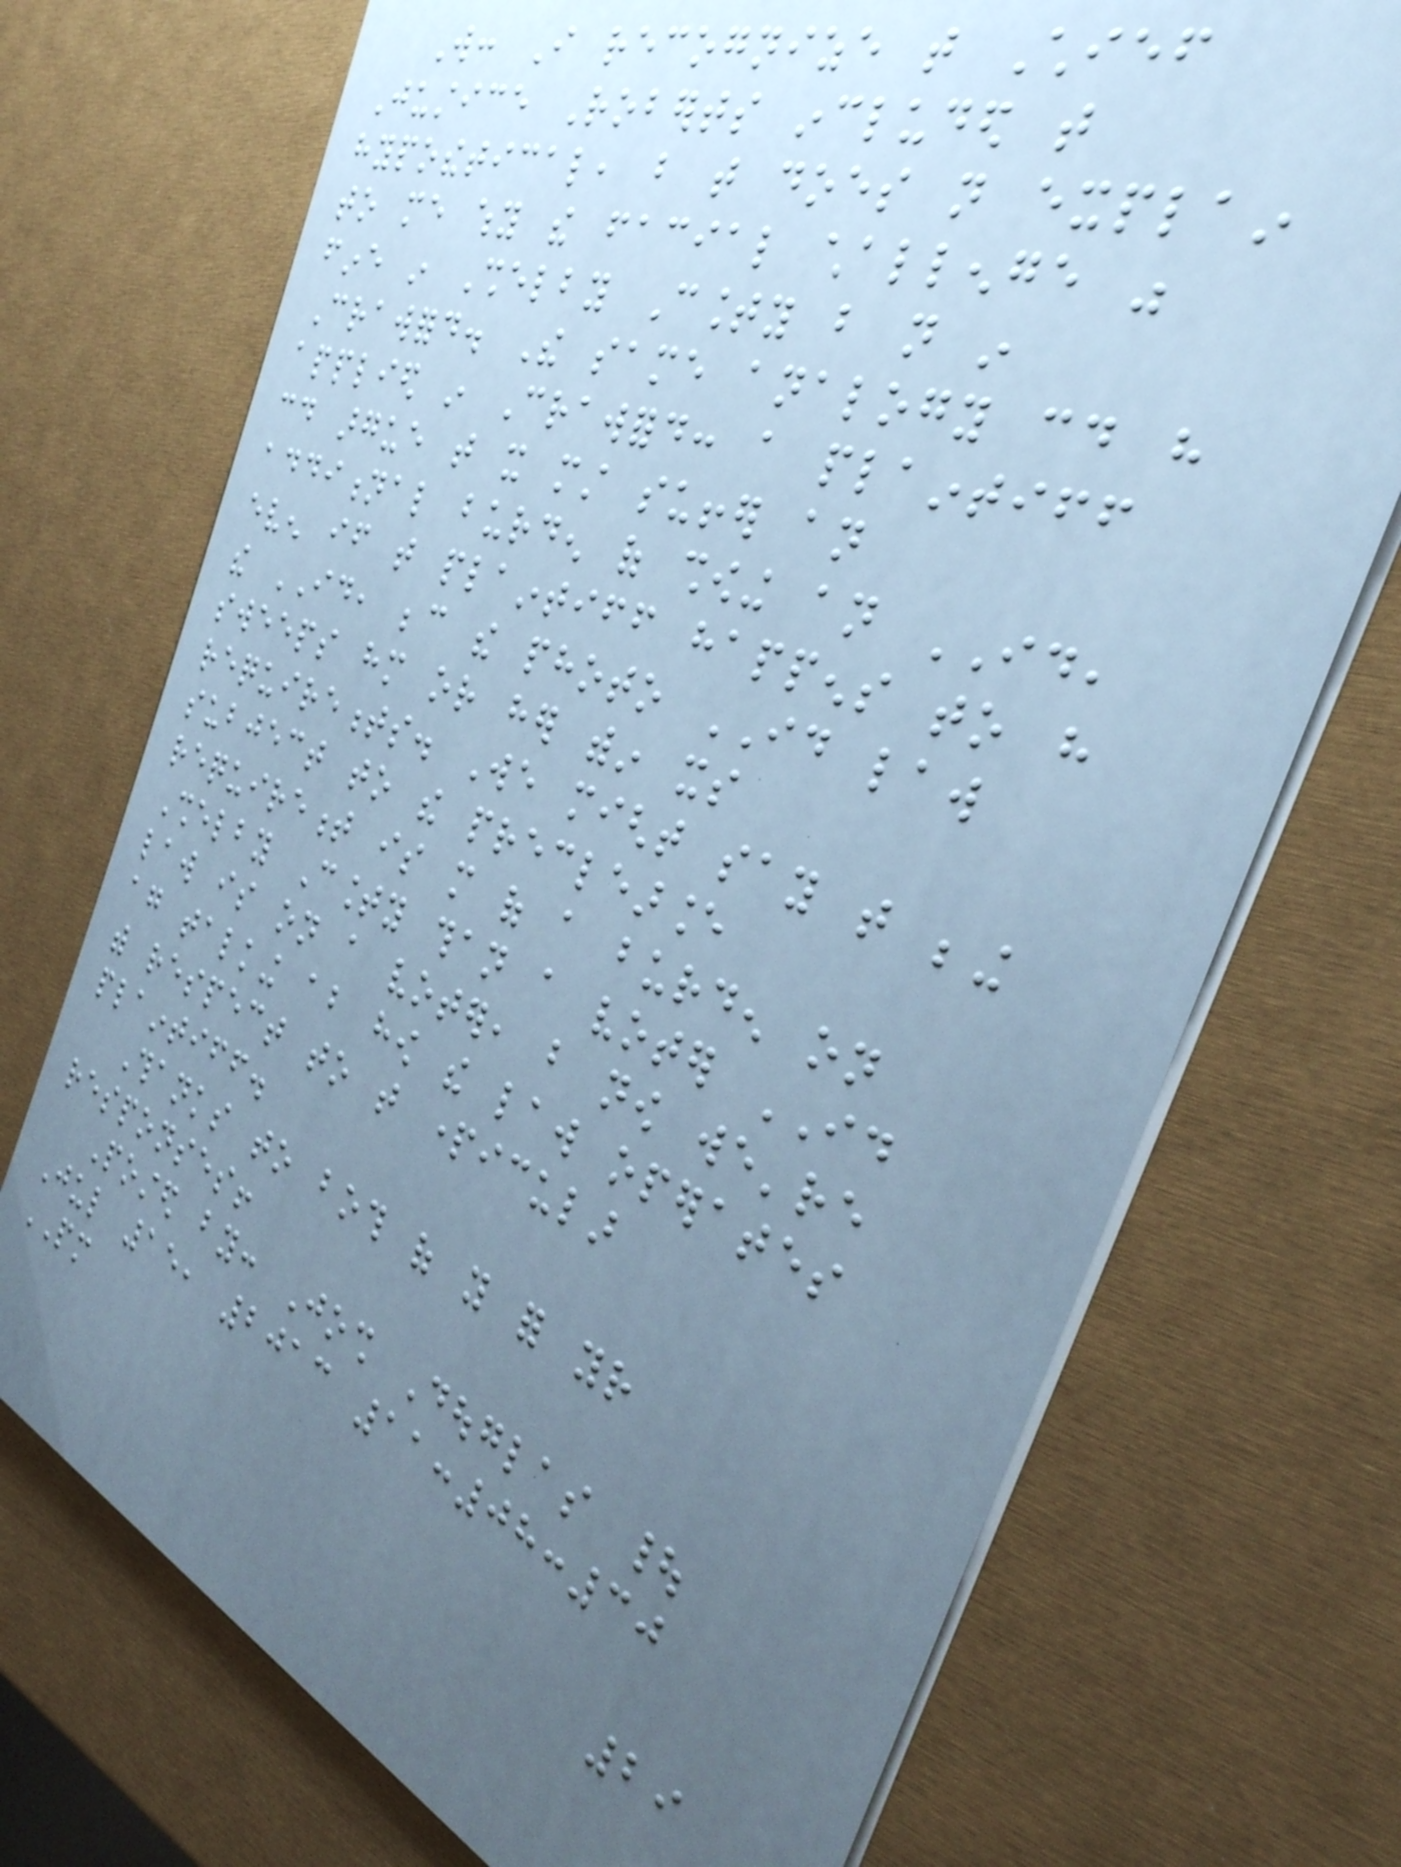Will: I recognize that Chief
Justice Roberts included that
hypothetical, but that does not explain
to me why the facial challenge was
fine in Shelby County but not in
Crawford. The same analogy could have
applied in Crawford: a plaintiff
could argue that it must suffer an
additional burden of showing an ID,
even if that plaintiff happens to have
the ID, because the photo ID law
sweeps him or her within its
requirements. We might say that being
subject to the preclearance
requirement is more of a burden on
Shelby County than a voter ID
law is on a voter, but now we're
again talking about how the law operates
with respect to that particular
plaintiff.
Thanks to both of you for your
responses!
Posted by: Josh Douglas |
Jul 15, 2013 11:08:30
PM
29
